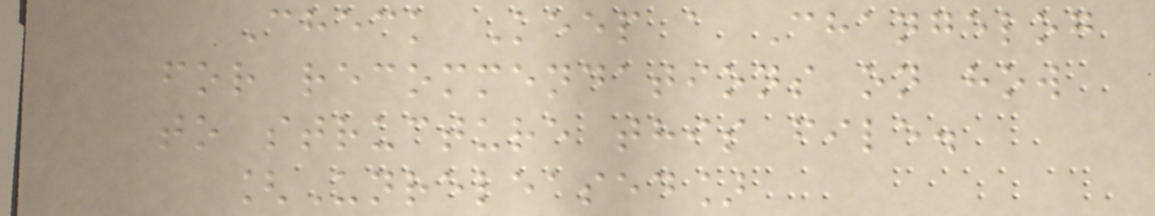Check Keep a Changelog
for recommendations on how
to structure this file.
[Unreleased]
